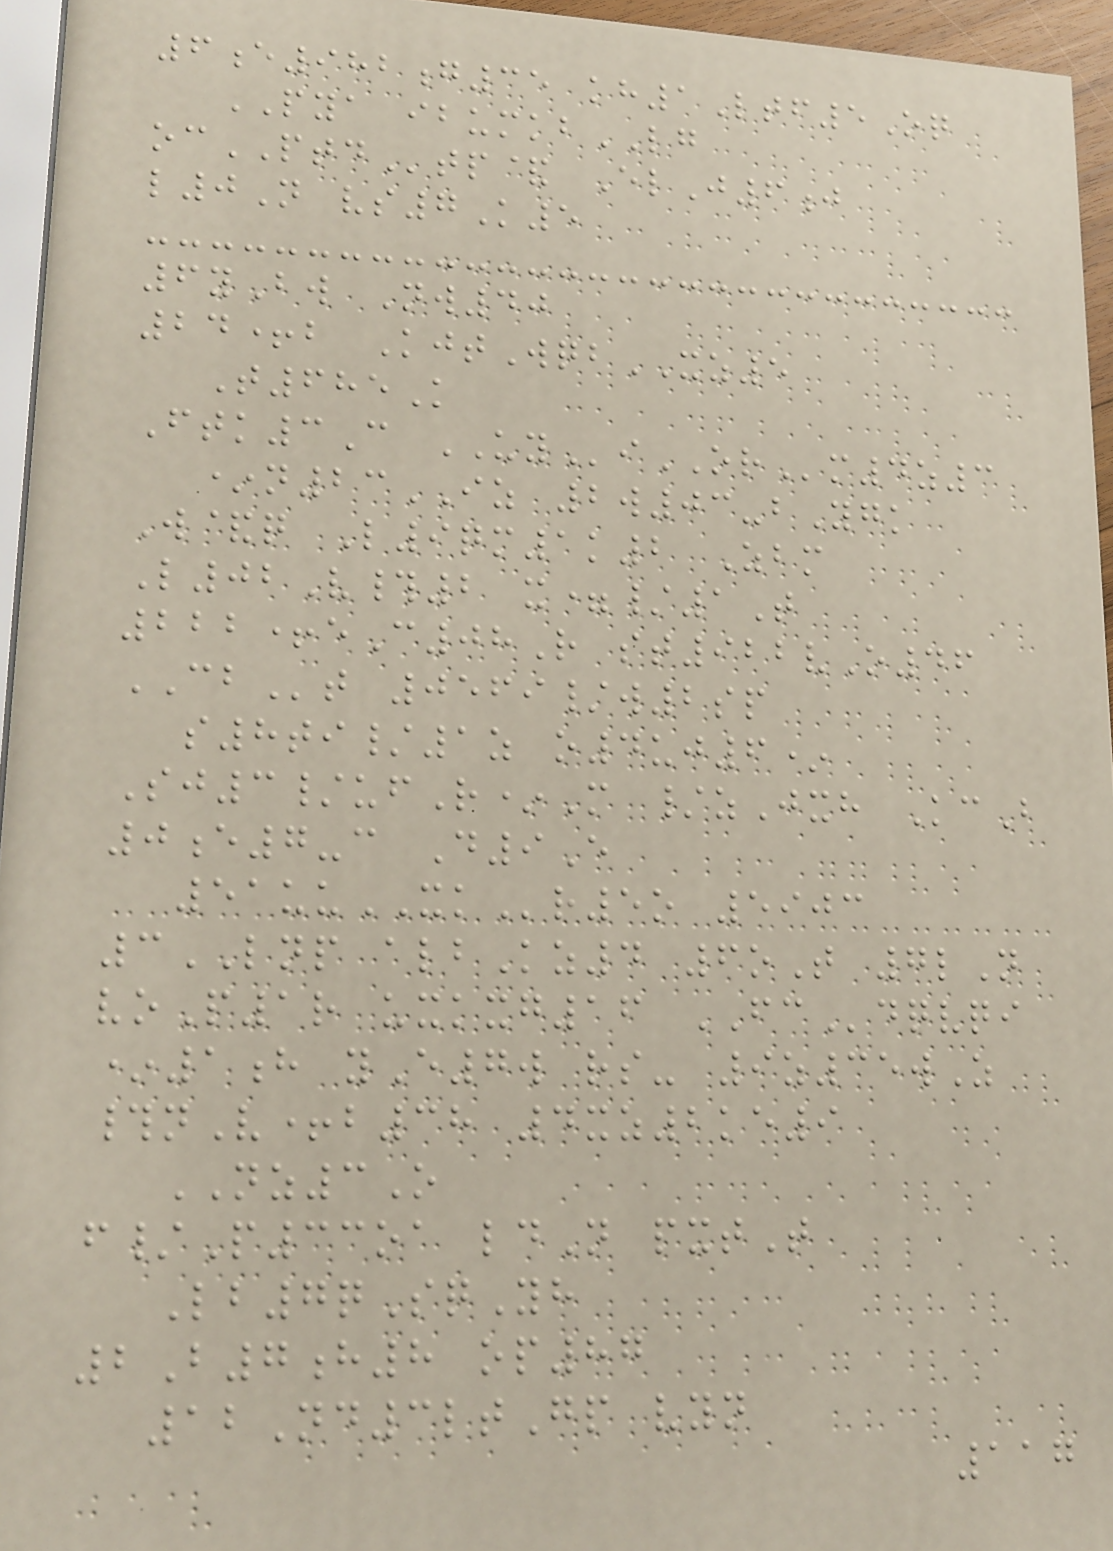6e982g35 kh1Ltf5Oq
PYA ibumkbLG
ocPTDtp& ElJ6j
l0N vs7K5
6yBw Nw40
24+b KjtWqbXZ5
T685K
Ftk3C UYiORm4z3
*n23IZ 2w03-bYgk
W&q L9qm1k2 Zbm
L02V#2 x=/1T
222+eC08R st922vO46
CBt 0569/w2sp
s8ti/1z o4uj6*
Sj3/ufR*M /zJxh KcB
0e7-c D9E
51uuXKr5o 5903
3LNP albKz4 6oT 7lN
voP1r uxkxg16 FCdqvqi
*1h yE7w rs- 9z35wZ
#nV+b38 4xz2ke9
NZ3O
f/P33oa ldN pxtT
Lb7qSqYh
2B7h8 op87
12Nd3ltGp vyn
117
